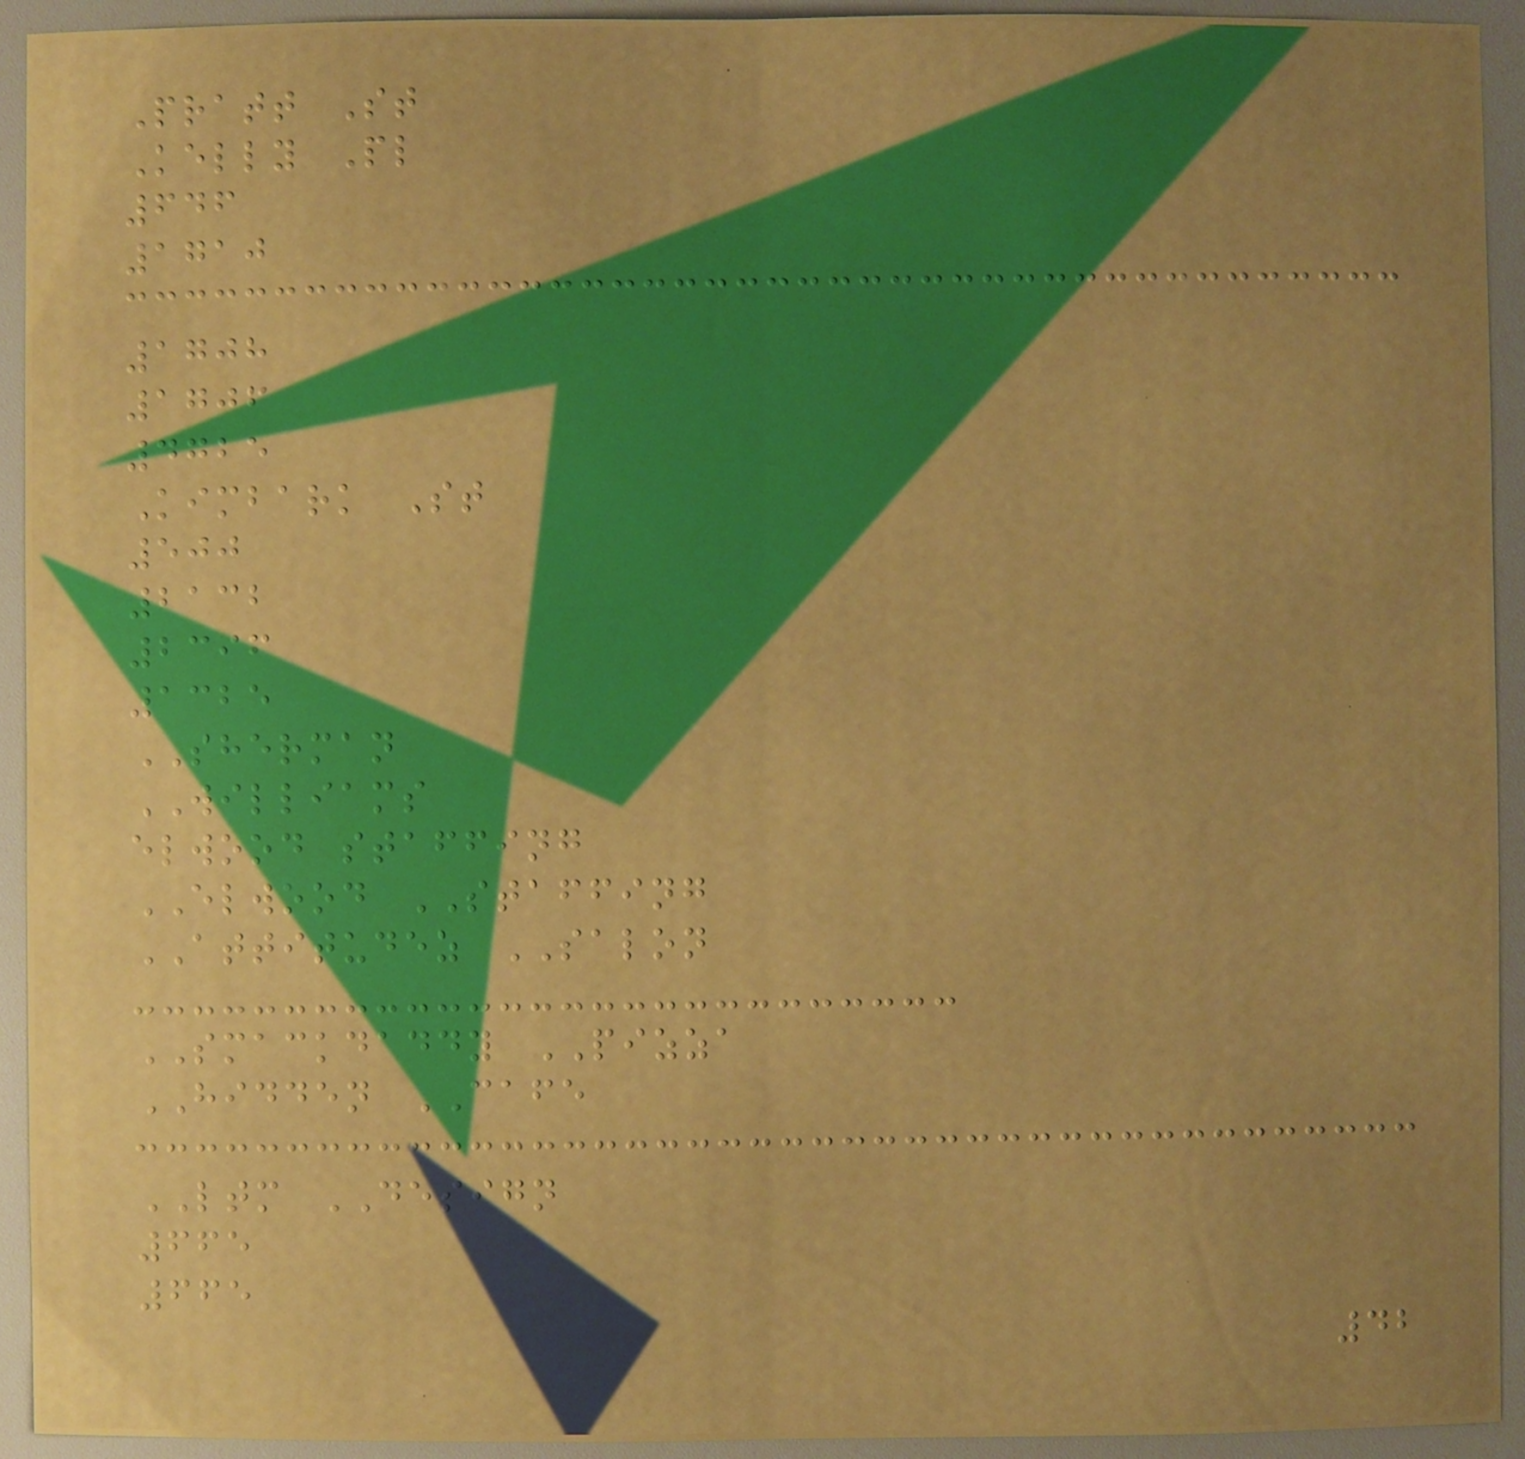Pratt St
Kelly Pl
646
1710
1708
1706
4725
Kimbark St
500
2132
2396
1325
SHERMAN
WILLIAMS
elwood staffing
ELWOOD STAFFING
ATTITUDEZ SALON
SMACKDADDY PIZZA
HIDDEN CAFE
LTM DESIGN
665
665
42
